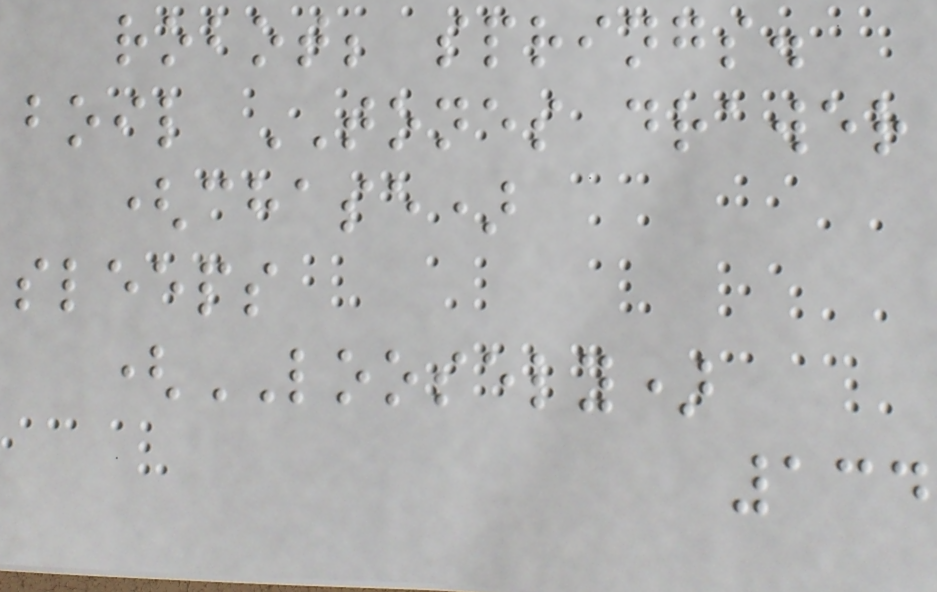robot; springs.
boil TONES drawer
(chase)
sleeps
(LOOSELY)
134
